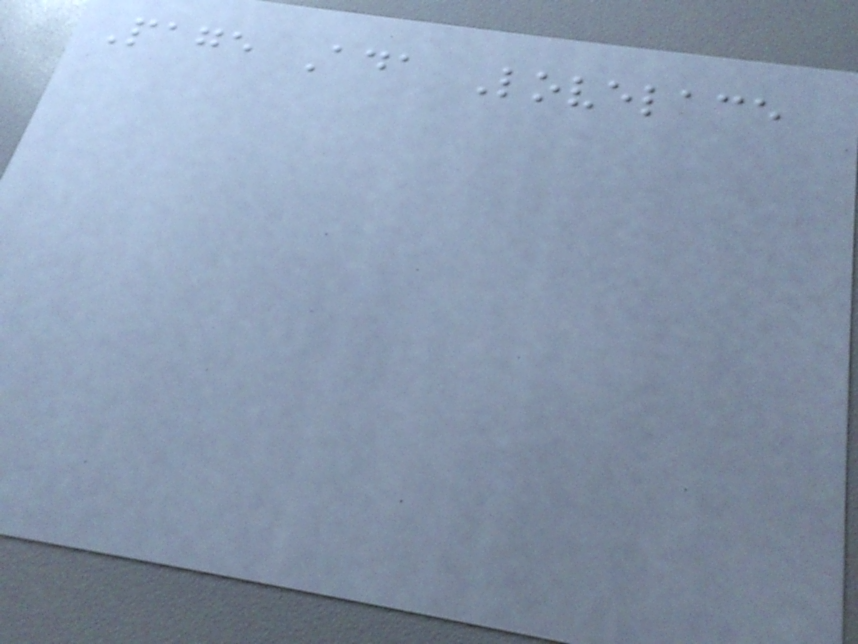Page Ada Lovelace
